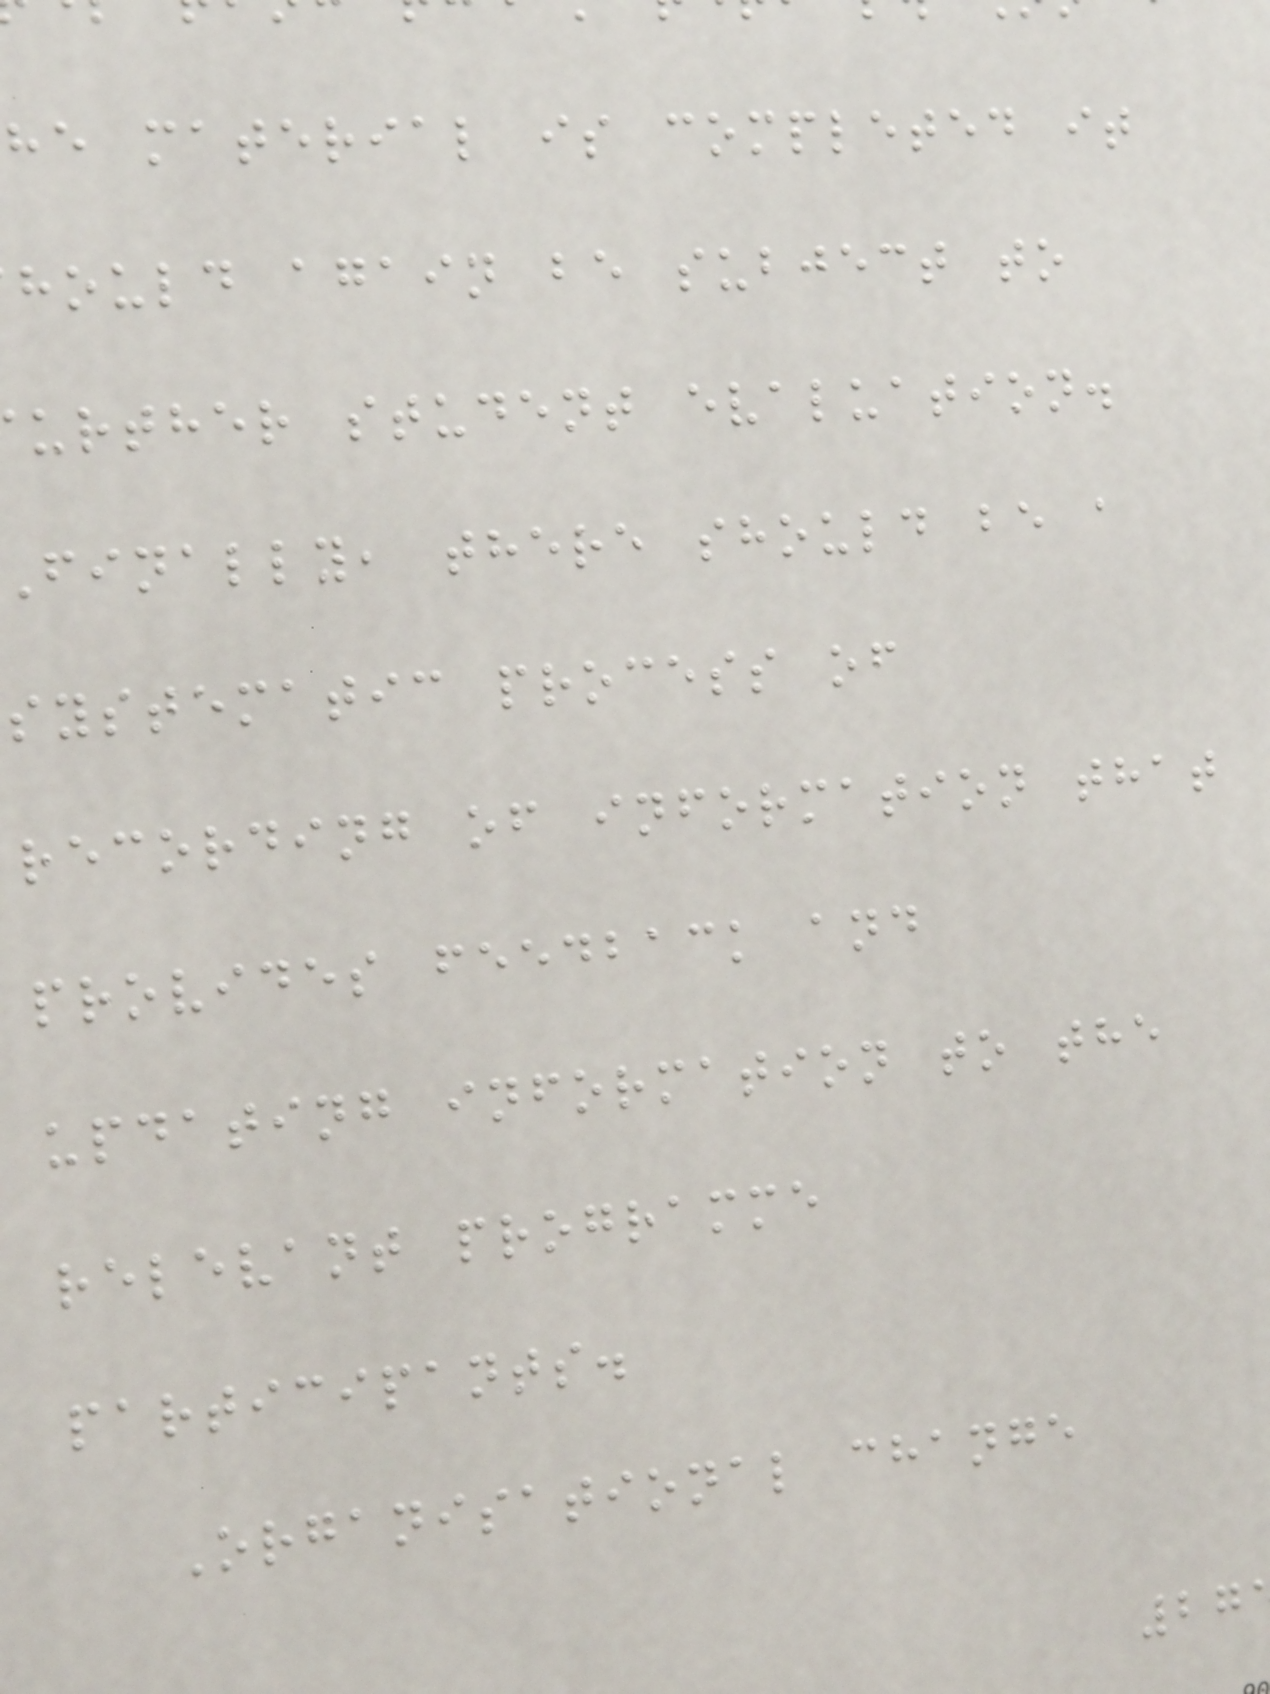he material is completed it
hould again be subject to
urther student evaluation.
finally, there should be a
systematic process of
recording of information that
provides feedback and
updating information to the
relevant programme
participants.
Organisational change
